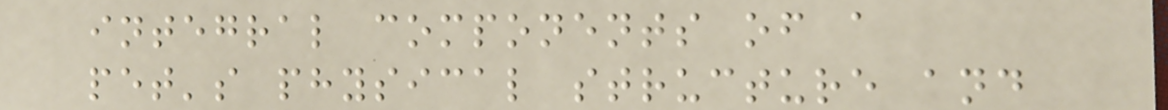integral components of a
pet's physical structure and
